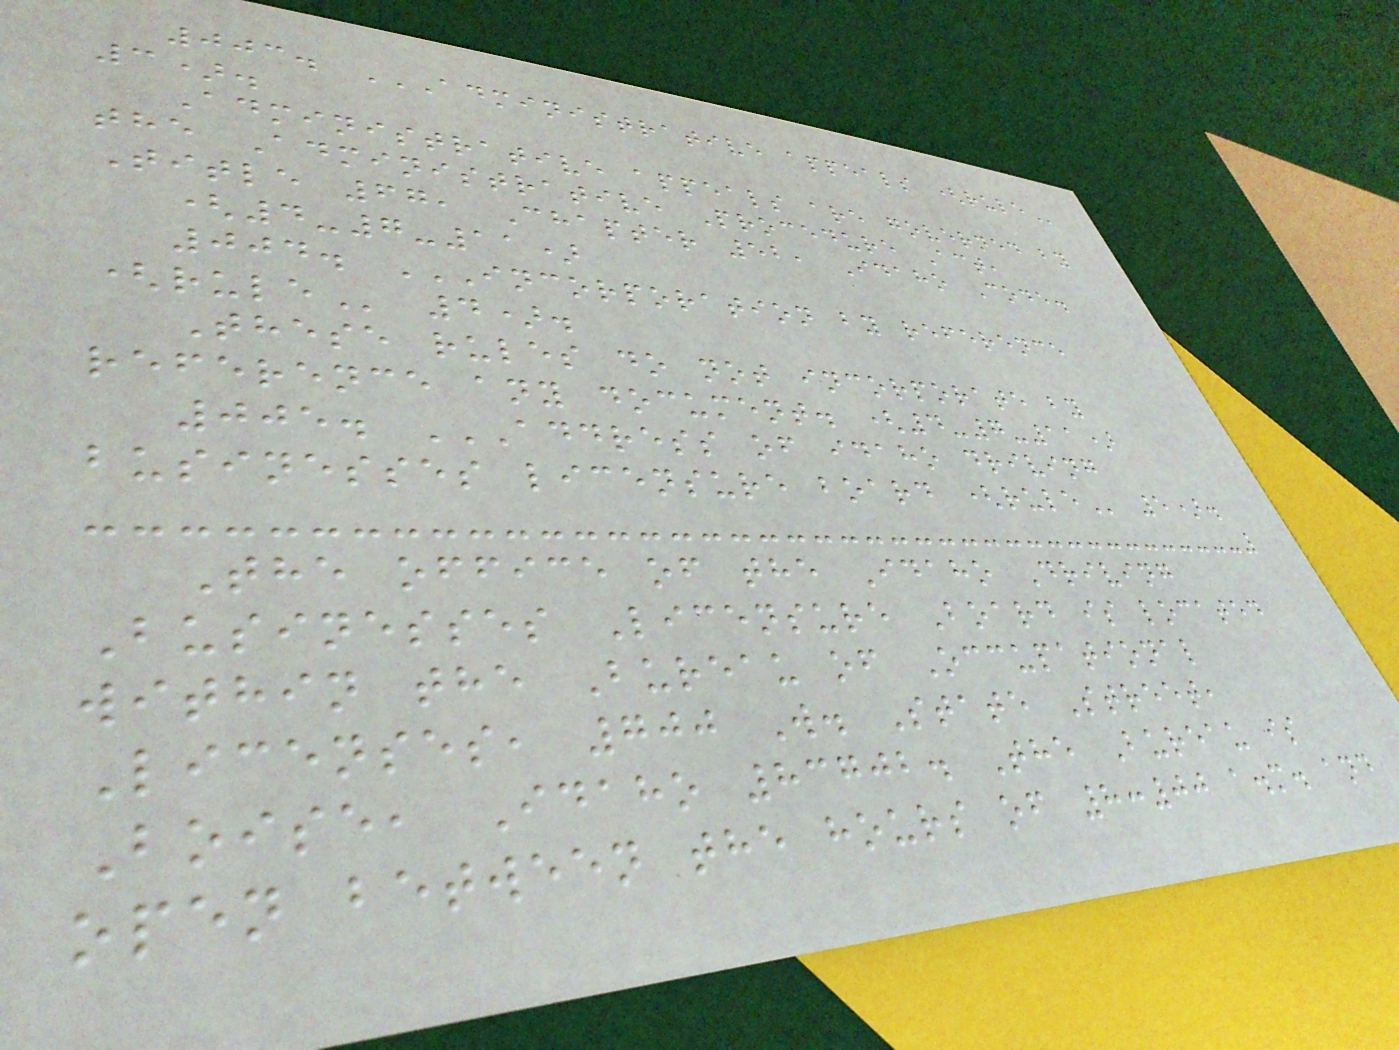003. ADMINISTRATIVE APPEALS (RULE
3).
Administrative appeals are governed by
the Administrative Procedure Act,
Title 67, Chapter 52, Idaho Code.
(4-7-11)
004. INCORPORATION BY REFERENCE
(RULE 4).
These rules do not incorporate by
reference any document. (4-7-11)
005. ADDRESS OF IDAHO DRIVING
BUSINESSES LICENSURE BOARD (RULE 5).
The office of the Idaho Driving
Businesses Licensure Board is located
within the Bureau of Occupational
Licenses, 700 W. State Street,
Boise, Idaho 83702. The Bureau is
open between the hours of 8:00 a.m. and
